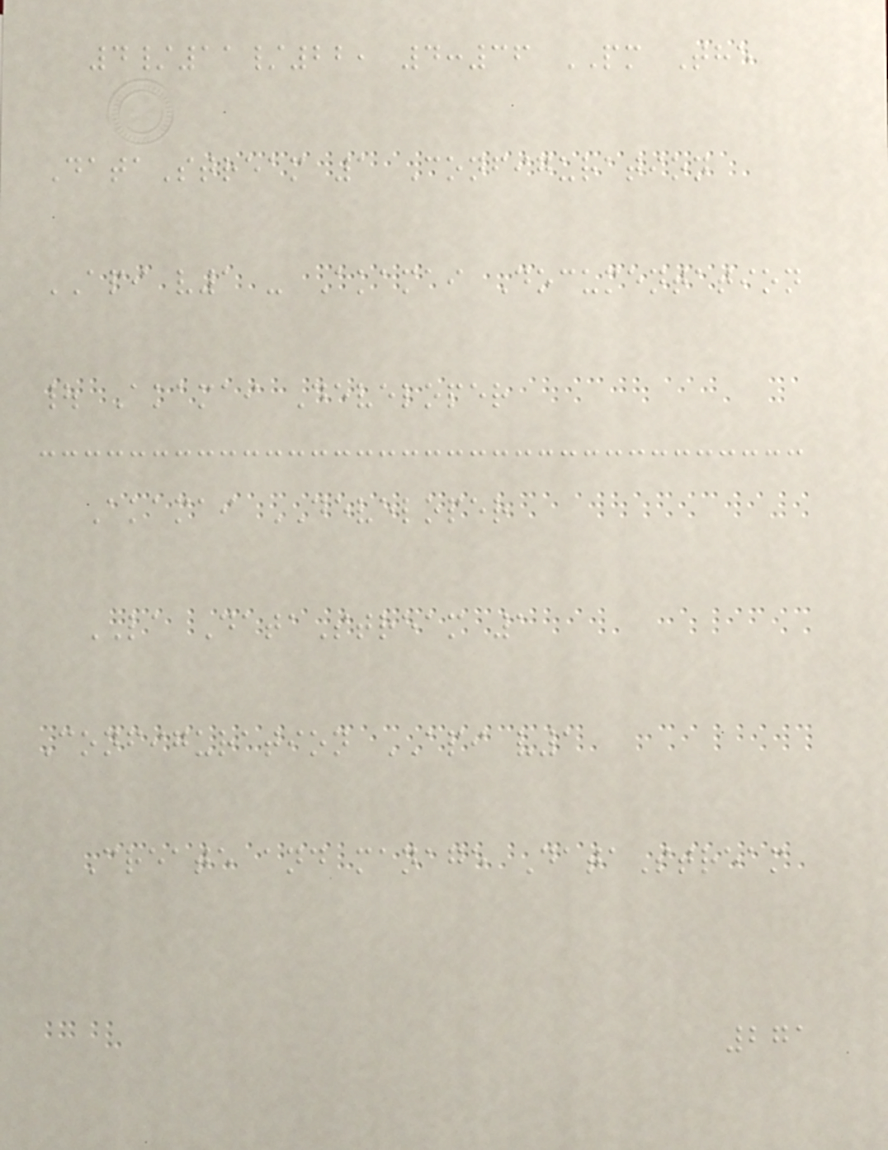4/11/22, 4:36 PM The
DataStream 1 Configuration
API v1 - Akamai Documentation
| Akamai Developer
Akamai DEVELOPER
LA DataStream 1
Configuration API v1
Create and manage DataStream
271
